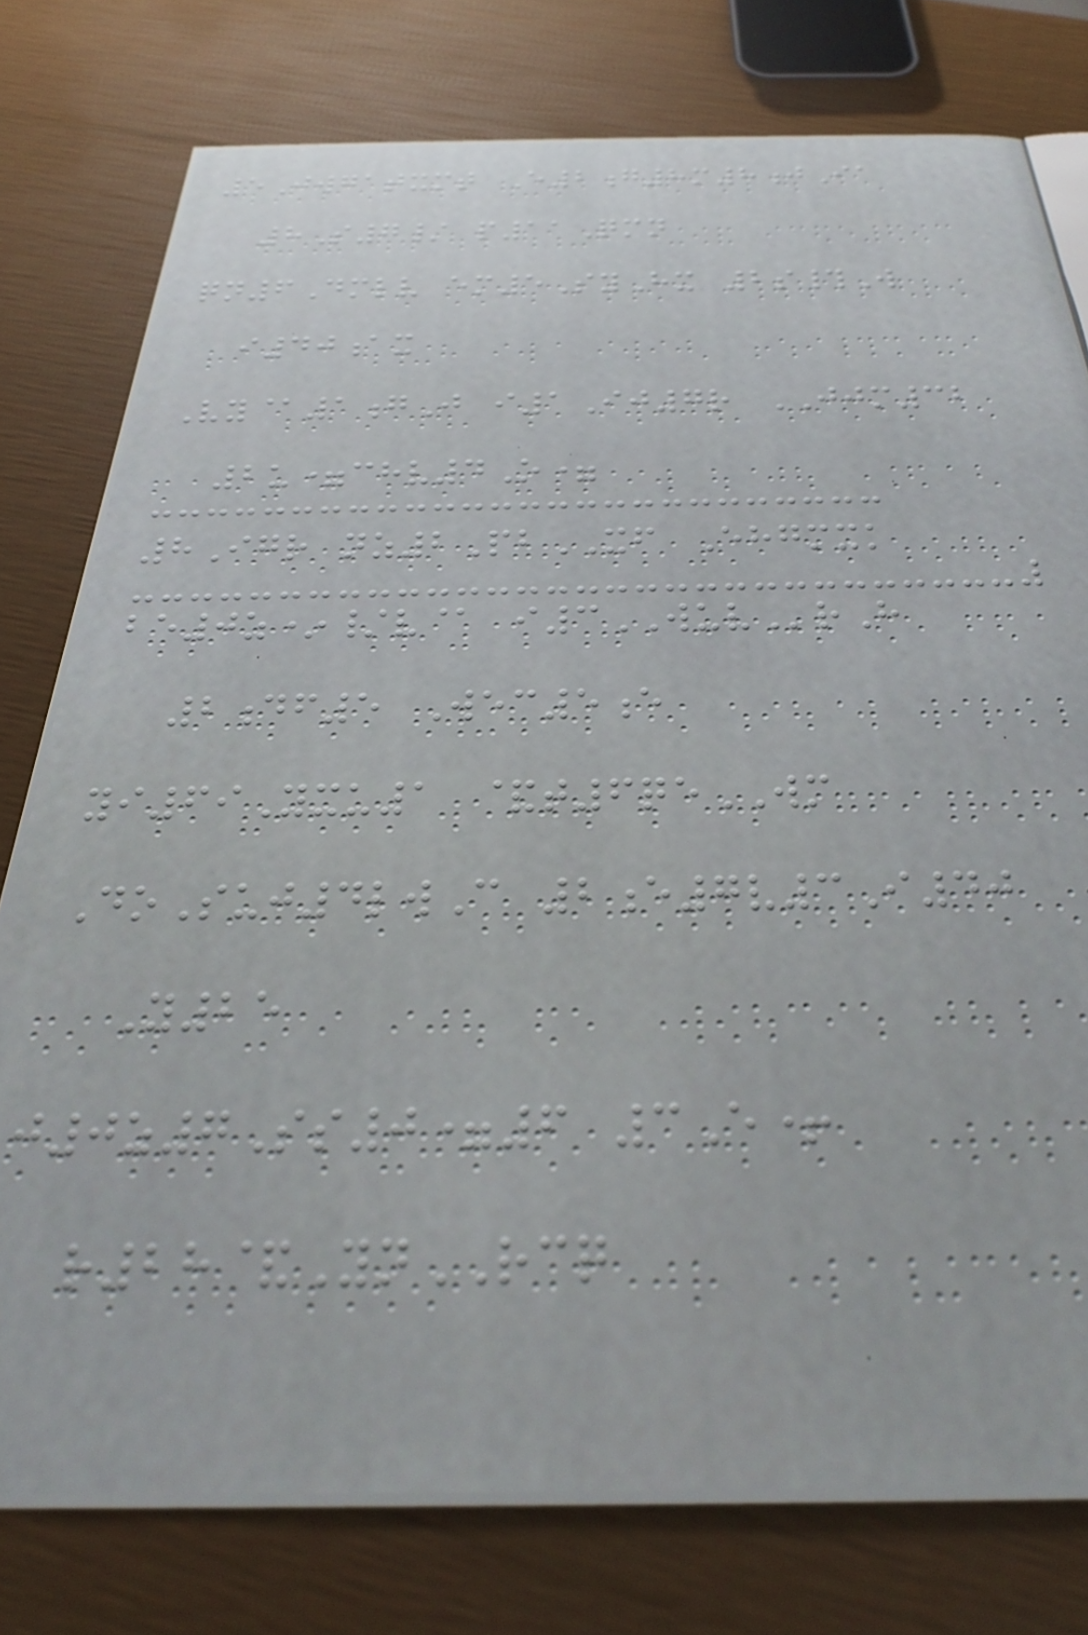5Jwgatxmt E2g8m8jIa
8S7/ p11Qmn
qn6Dmlv em5SyHx 2s#W
i40ax
Vy@1gJ i1Ij7r JJM32
2u=chv4O=
8Igr nz2PbXF Ehgmxk
be0z*/v@ i3WUVrH
2df5 Wec5e
yi69Yxu1 &t6qeWM
DoSuj4lwC 2e7v3I40
Y25
j0z7Ss0=6 3E+
r28&YnRCQ
